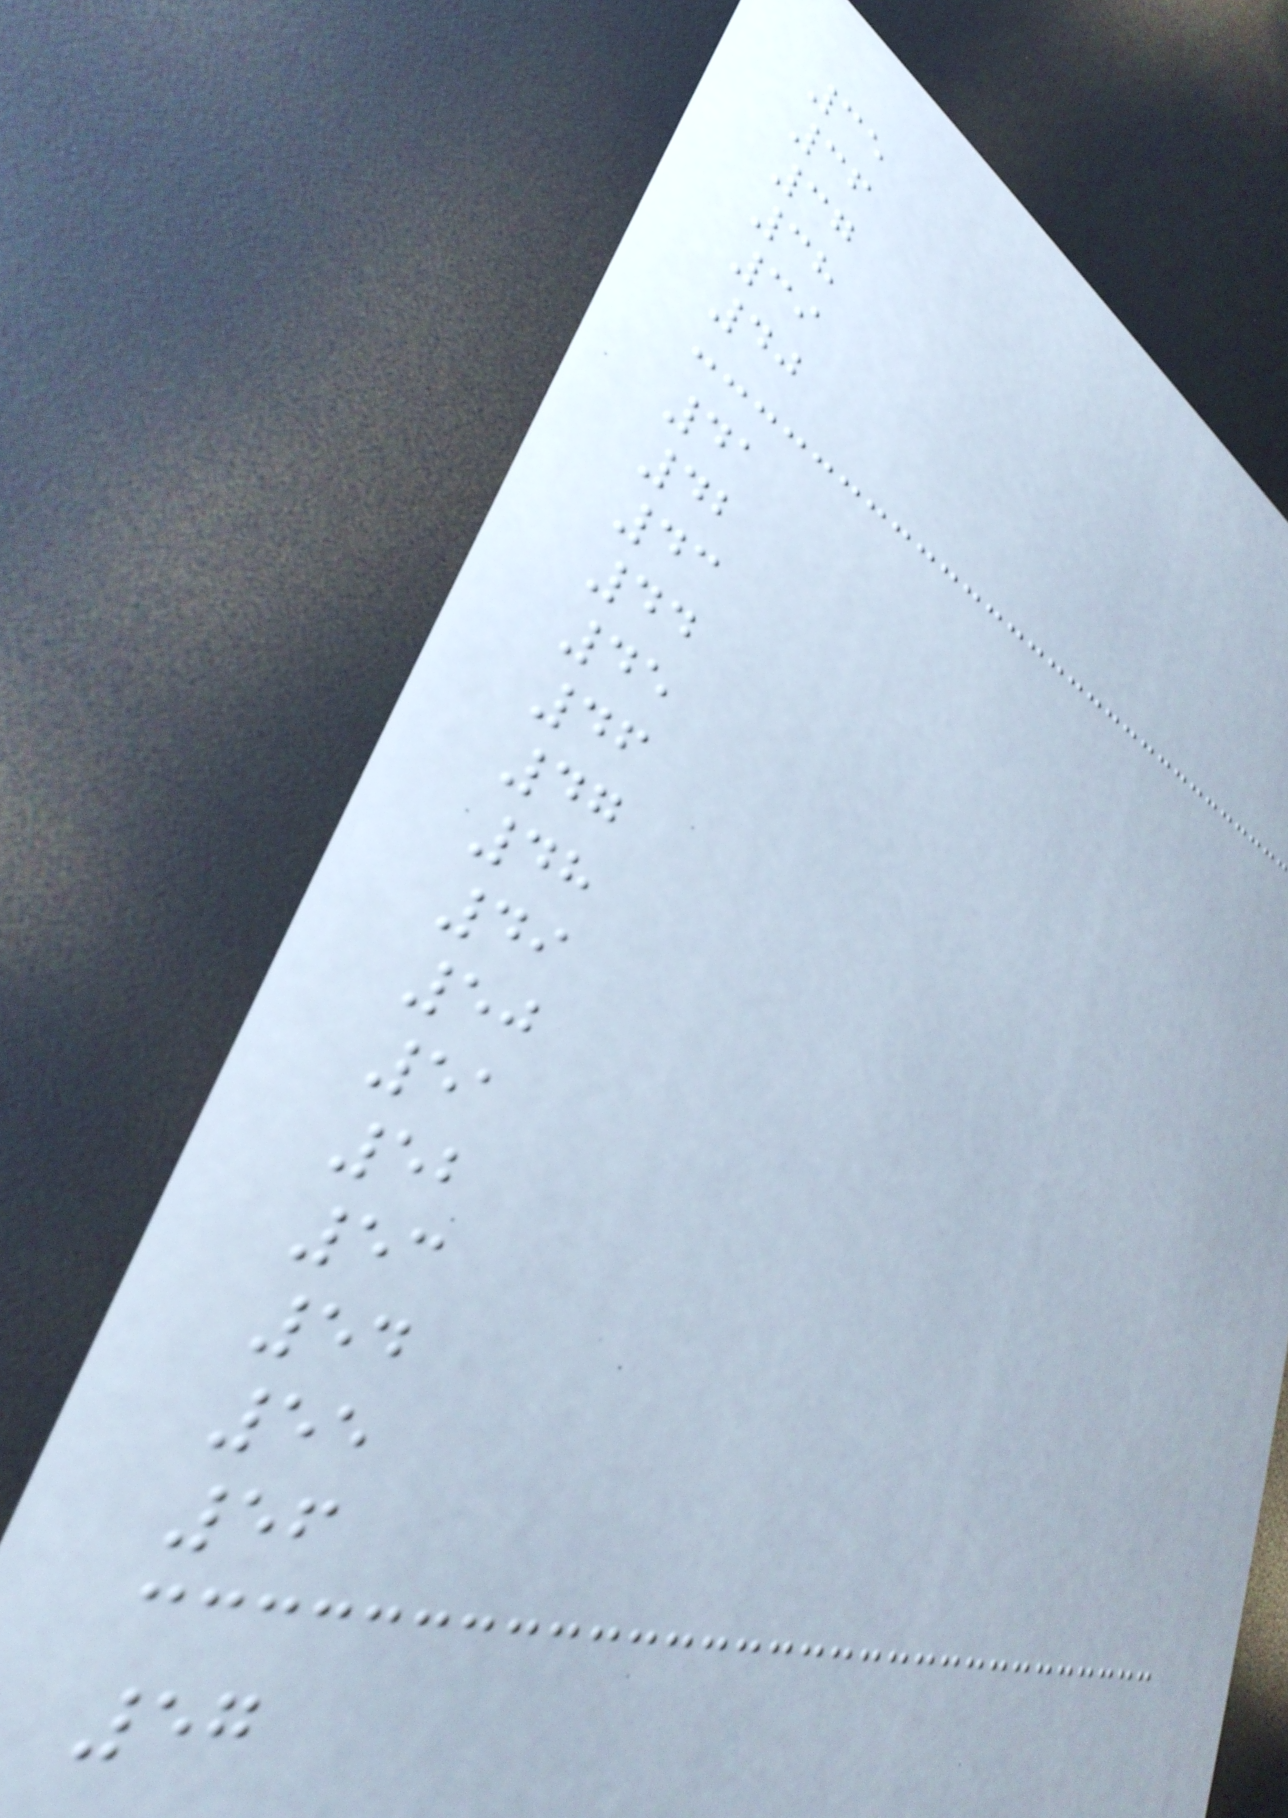35
36
37
38
39
40
41
42
43
44
45
46
47
48
49
50
51
52
53
54
55
56
57
